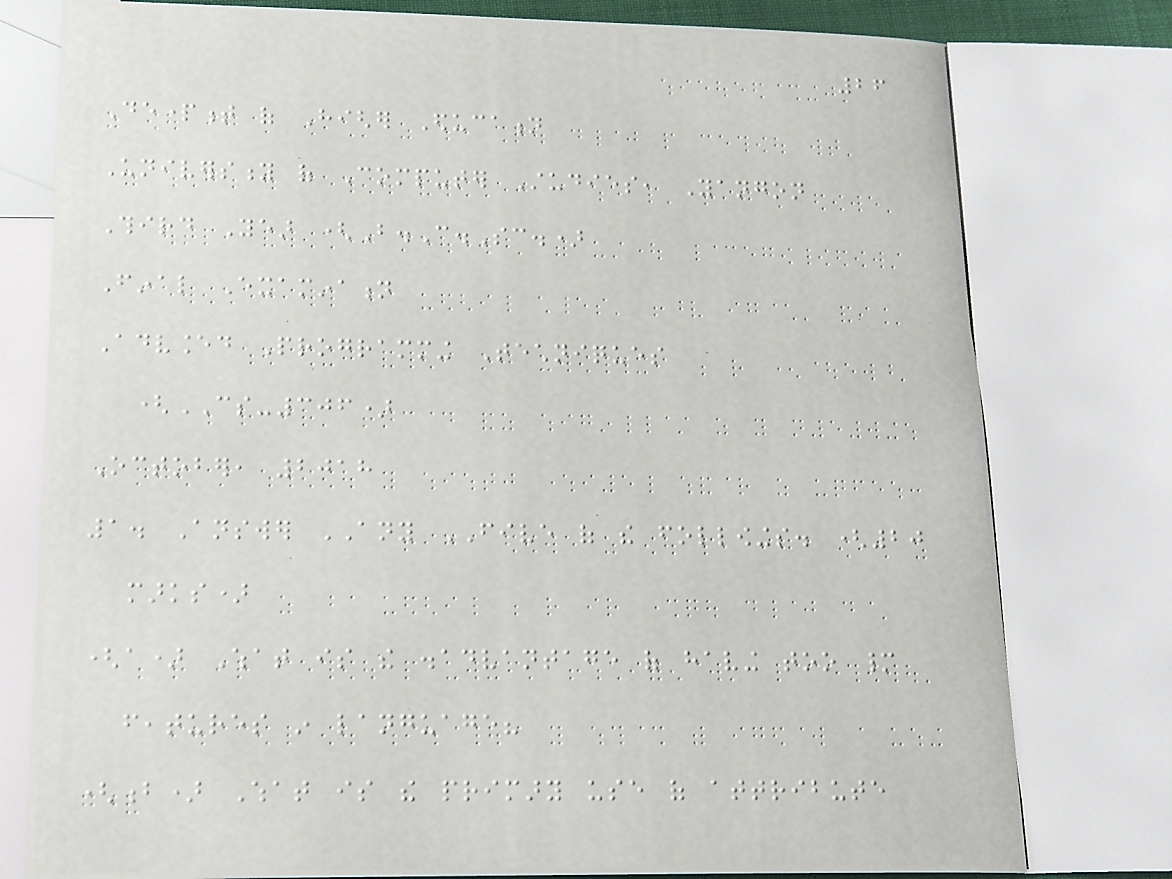26
Department of Higher Education
University of Computer Studies, Yangon
Third Year (B.C.Sc.)
Final Examination
Advanced Programming Techniques
(CS-306)
October, 2018
1. Answer ANY FIVE of the followings. (20
marks)
(a) What is the disadvantage of having too many
features in language?
(b) What is the primary use of attribute
